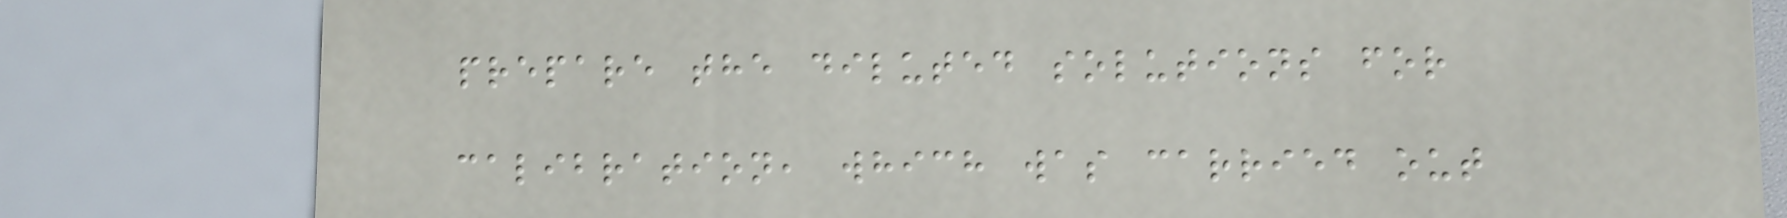prepare the diluted solutions for
calibration, which was carried out
